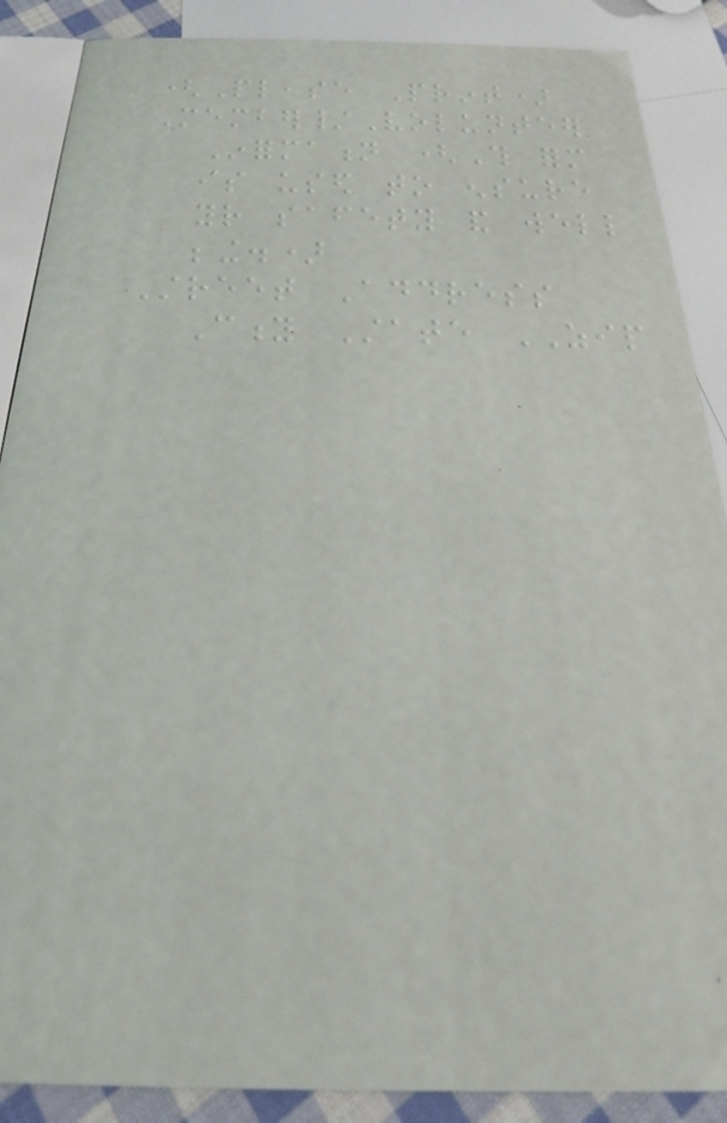(Please Print)
Member/Volunteer
Information (This form
is used to ensure
your safety and well
being.)
Street Address
City State ZIP
